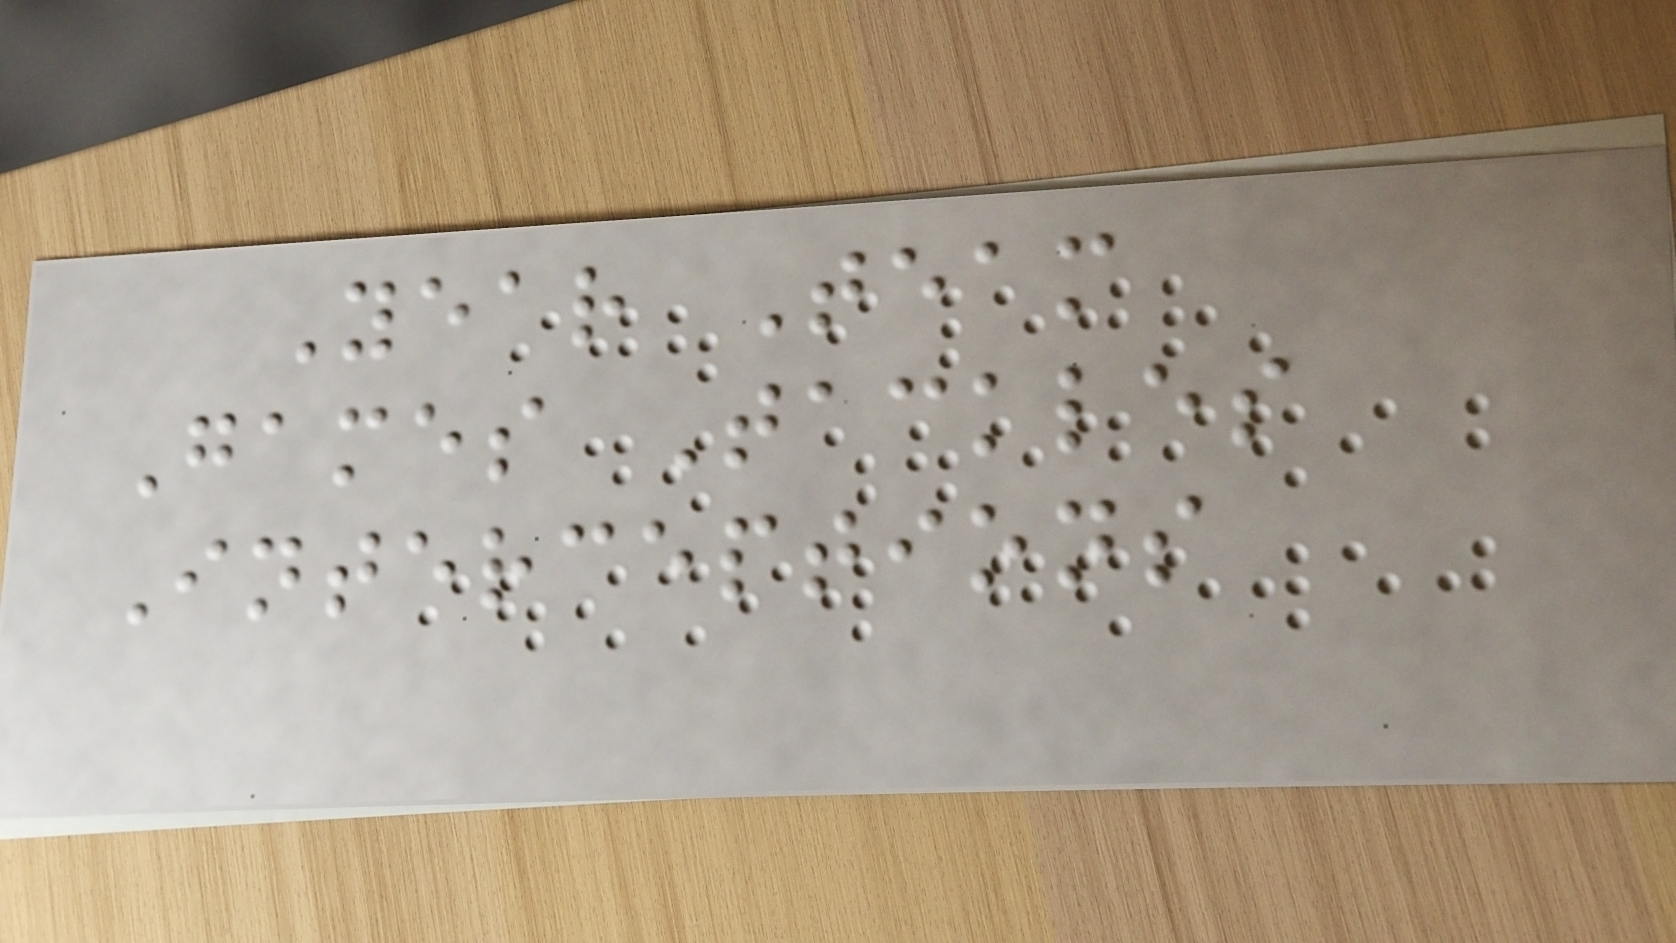Year Team
Games Tackles
Interceptions
